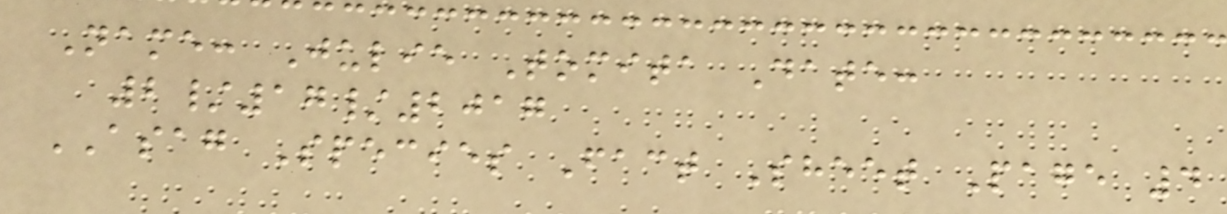Name: Julie Tomita Date:
2/17/2017
ASAG Species Fact Sheet Page 4
